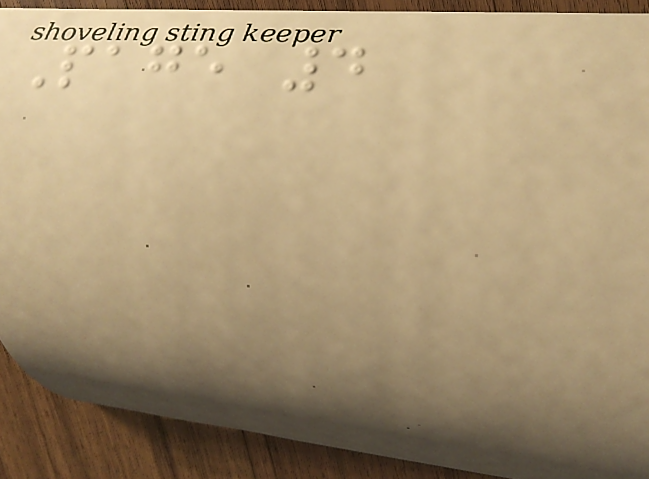Page 4
